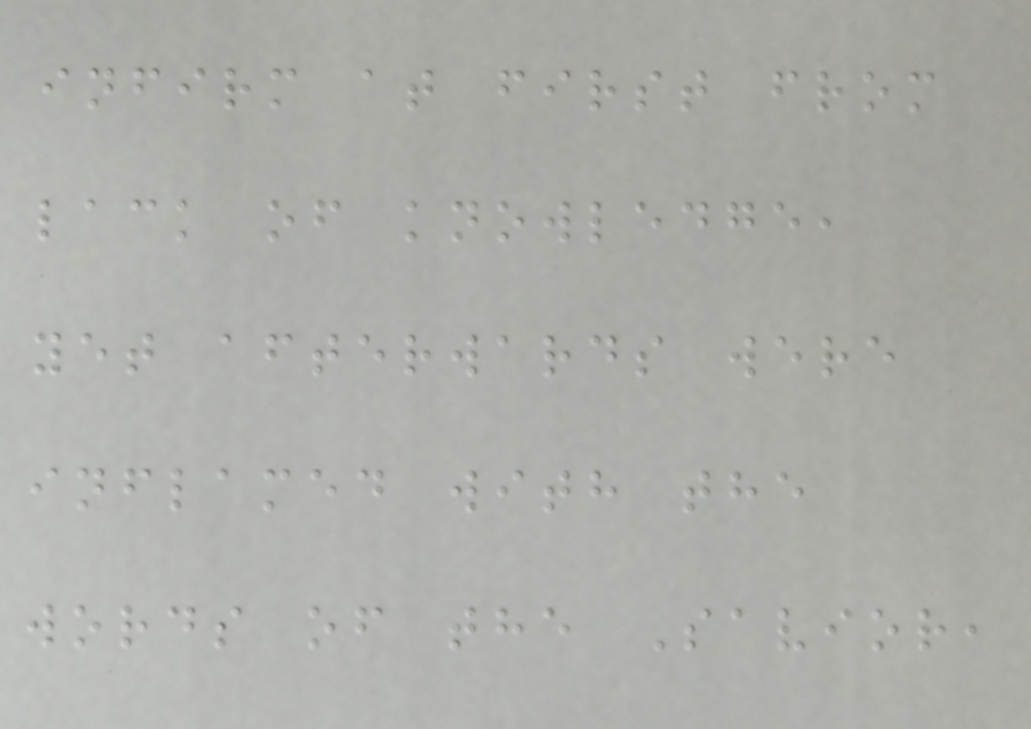infirm at first from
lack of knowledge,
yet afterwards were
inflamed with the
words of the Savior,
